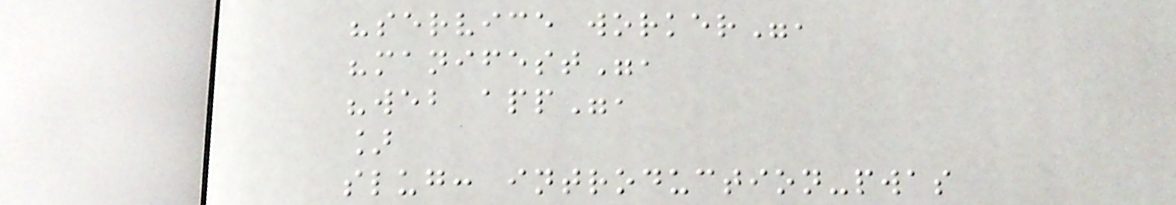"service worker",
"manifest",
"web app",
]
slug: introduction-pwas
